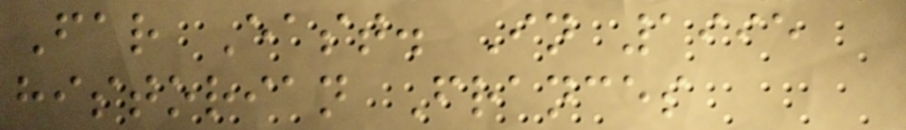Far East. In 1995
historian Frances
